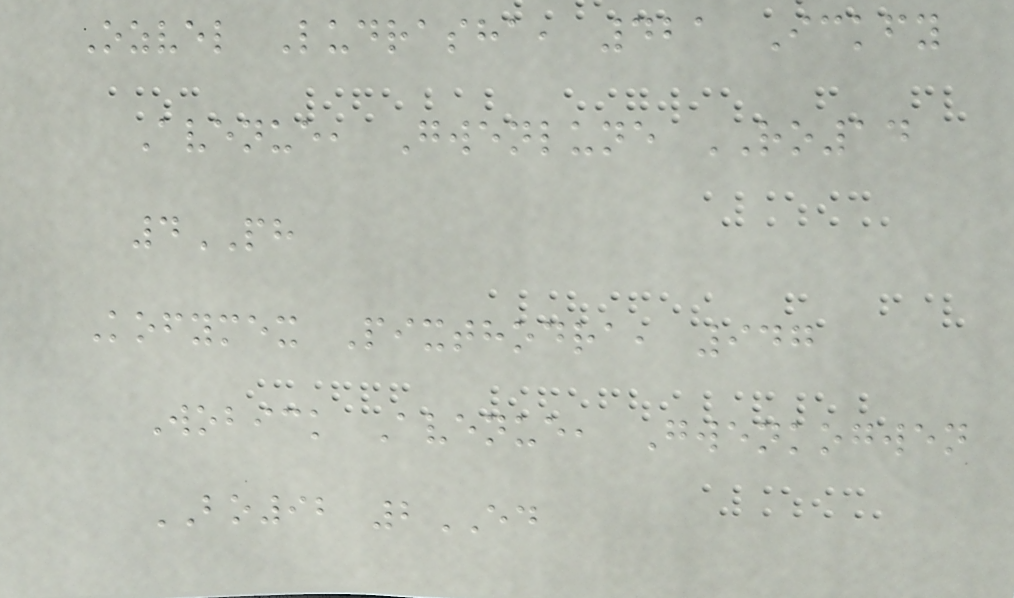Ozvel Ludrasha, 421 Ickfy
Avenue, Gwenlune RO14
4PH
Kofymex Pixthodra, 947
Wobick Avenue, Gwenkogwen
BO92 2ED
